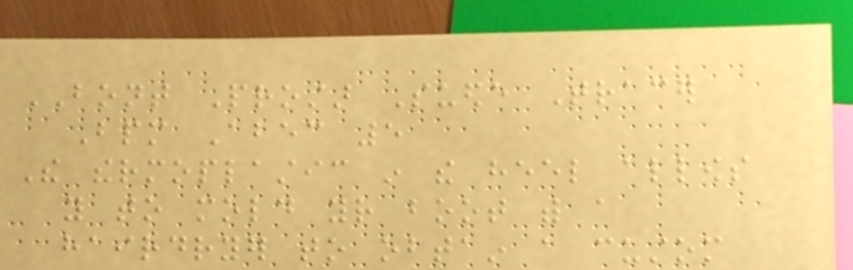BONT Prostar Suede Tracer
Bpm Abec 5
The thermoplastic in the heel allows
you to mold your boot with a
hairdryer to obtain a custom
